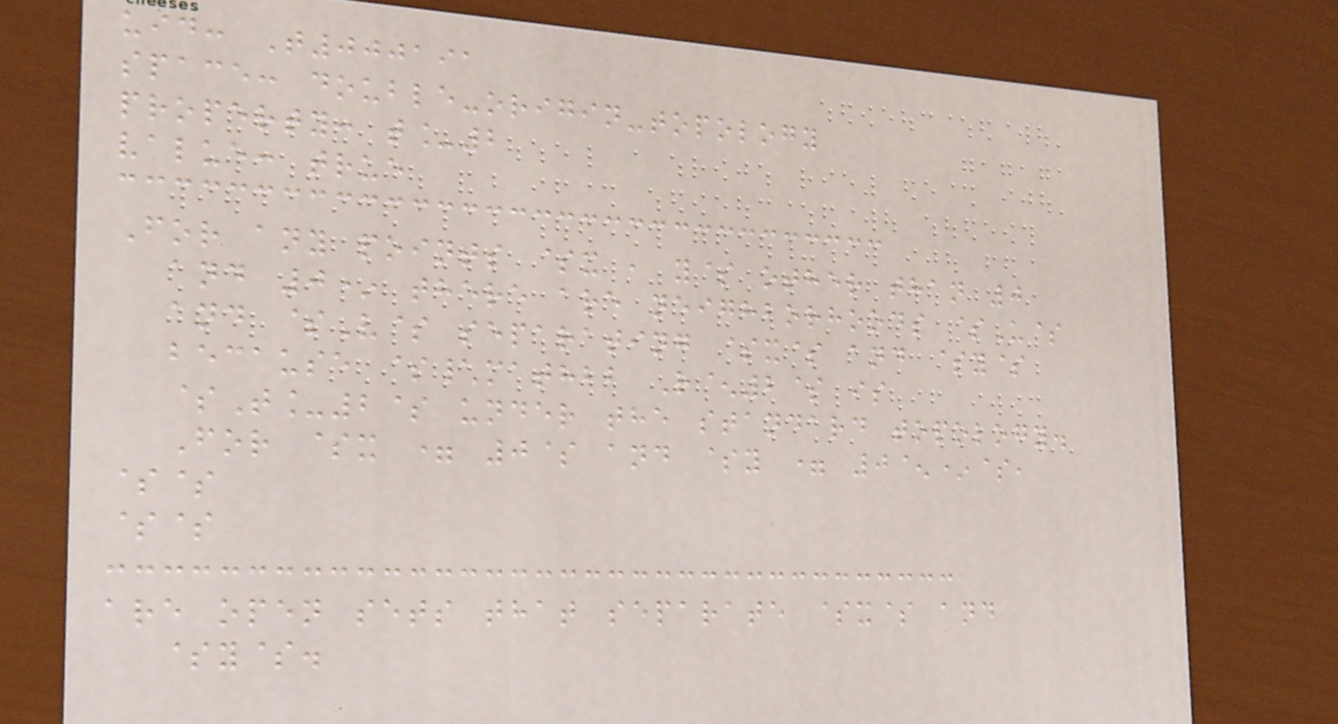uid: T000191
space: double-origin-topology
property: t_2
value: true
For any points $x , y$ other than 0
and 0* there are neighborhoods $U$
and $V$ separating $x$ and $y$
because $\mathbb R^2$ is
$T_2$ under the standard topology.
For $x = 0$ and $y = 0^*$,
$$
$$
are open sets that separate $x$ and
$y$.
